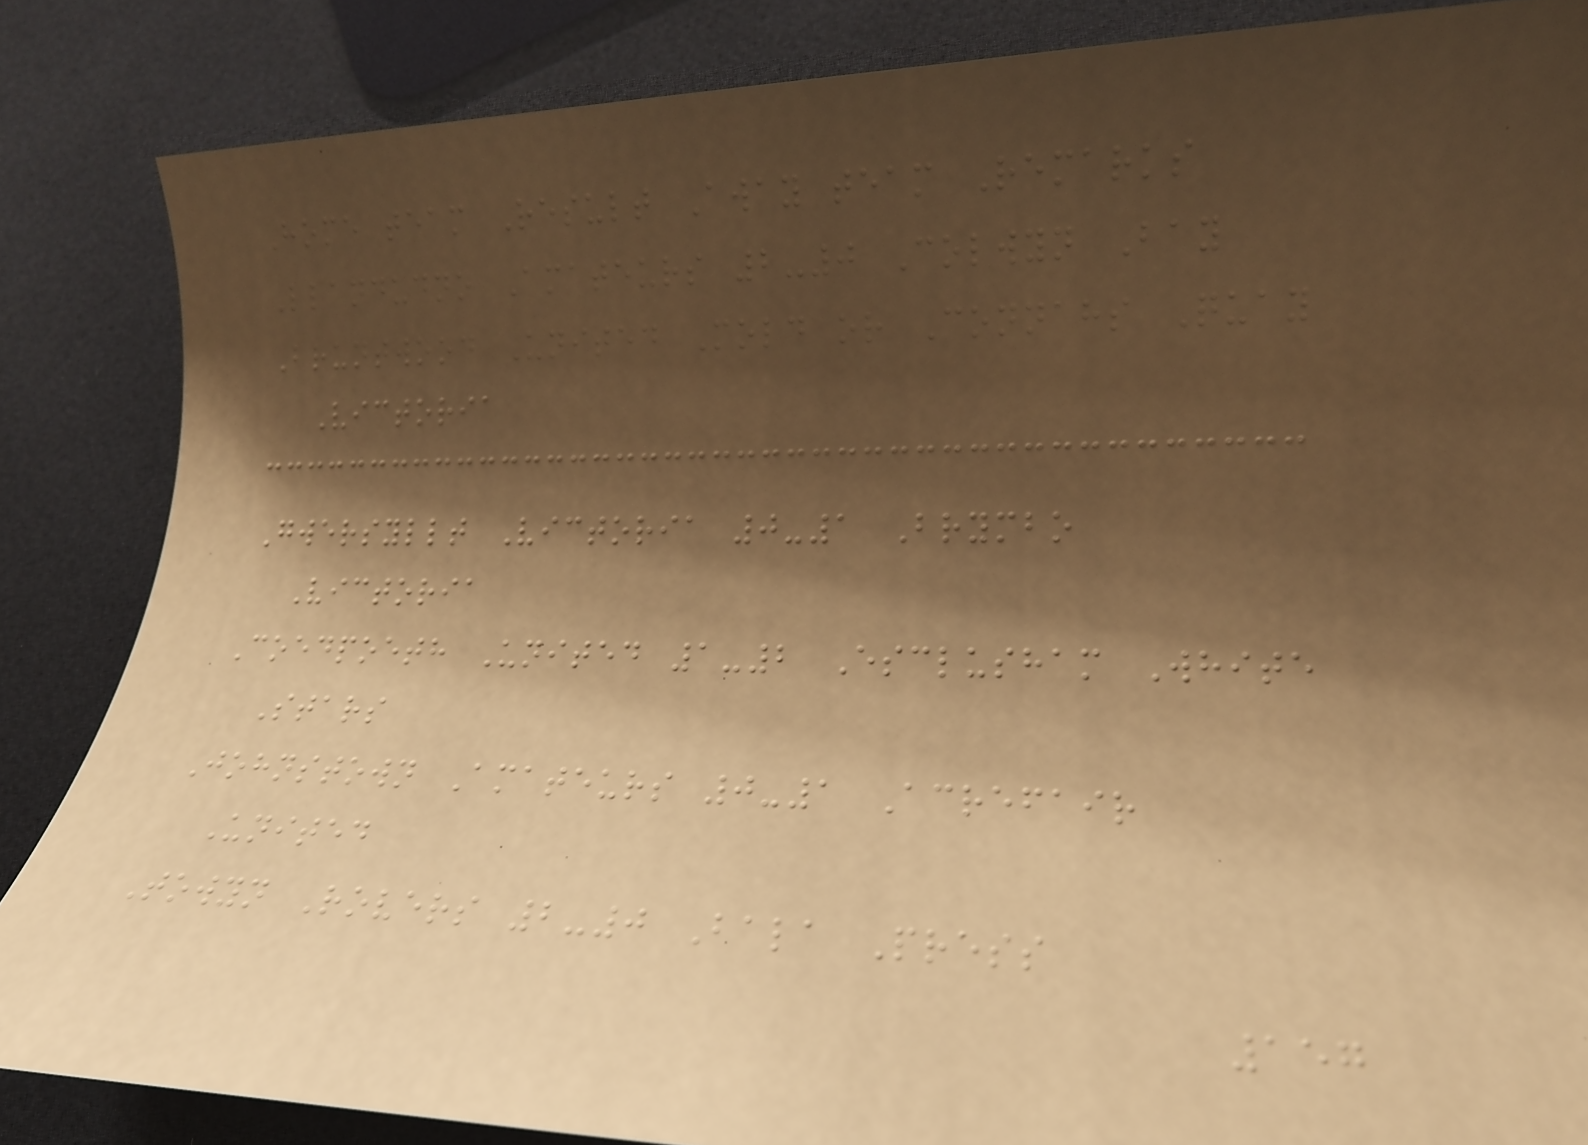Home team Result Away team Remarks
Llandudno Amateurs 2-0 Colwyn Bay
Bruntwood United Mold or Connahs Quay
Victoria
Gwersyllt Victoria 0-1 Brymbo
Victoria
Coedpoeth United 1-2 Esclusham White
Stars
Johnstown Amateurs 0-1 Acrefair
United
Towyn Rovers 2-0 Bala Press
157
